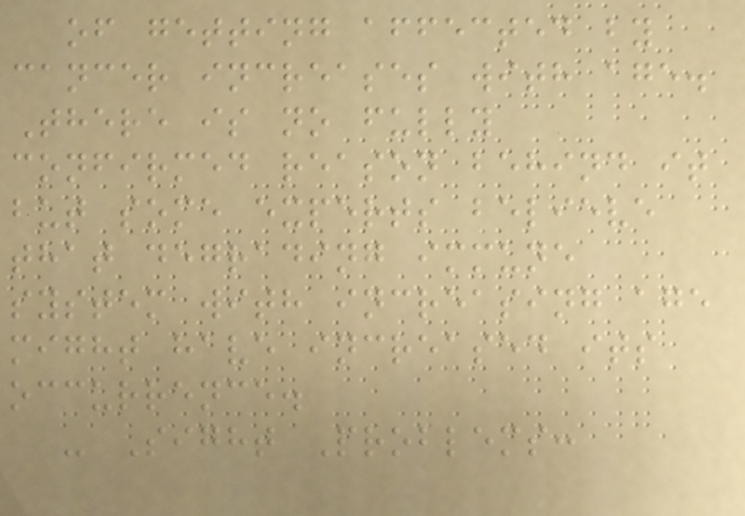of getting affected by
cancer increases with age.
There is no fully
confirmed reason behind it
but some experts believe
that degrading immune
system with increasing age
might have increased its
occurrence.
- Sight Problems:
